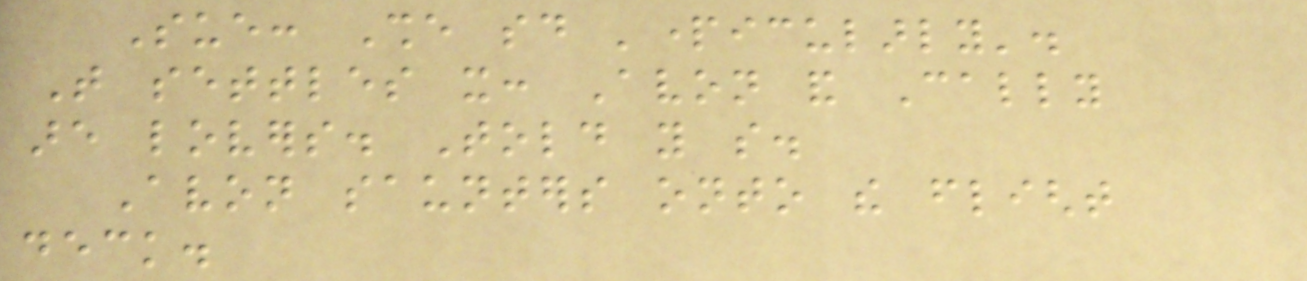Sue: She said 'particularly'.
That settles it: Avon and Cally
are lovers. Told you so.
Avon saunters onto the flight
deck.
